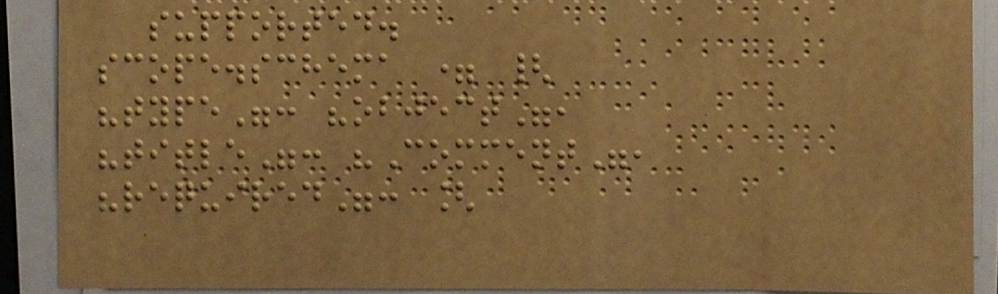supported.
scope.schema = {
"type": "object",
"title": "Comment",
"required": [
